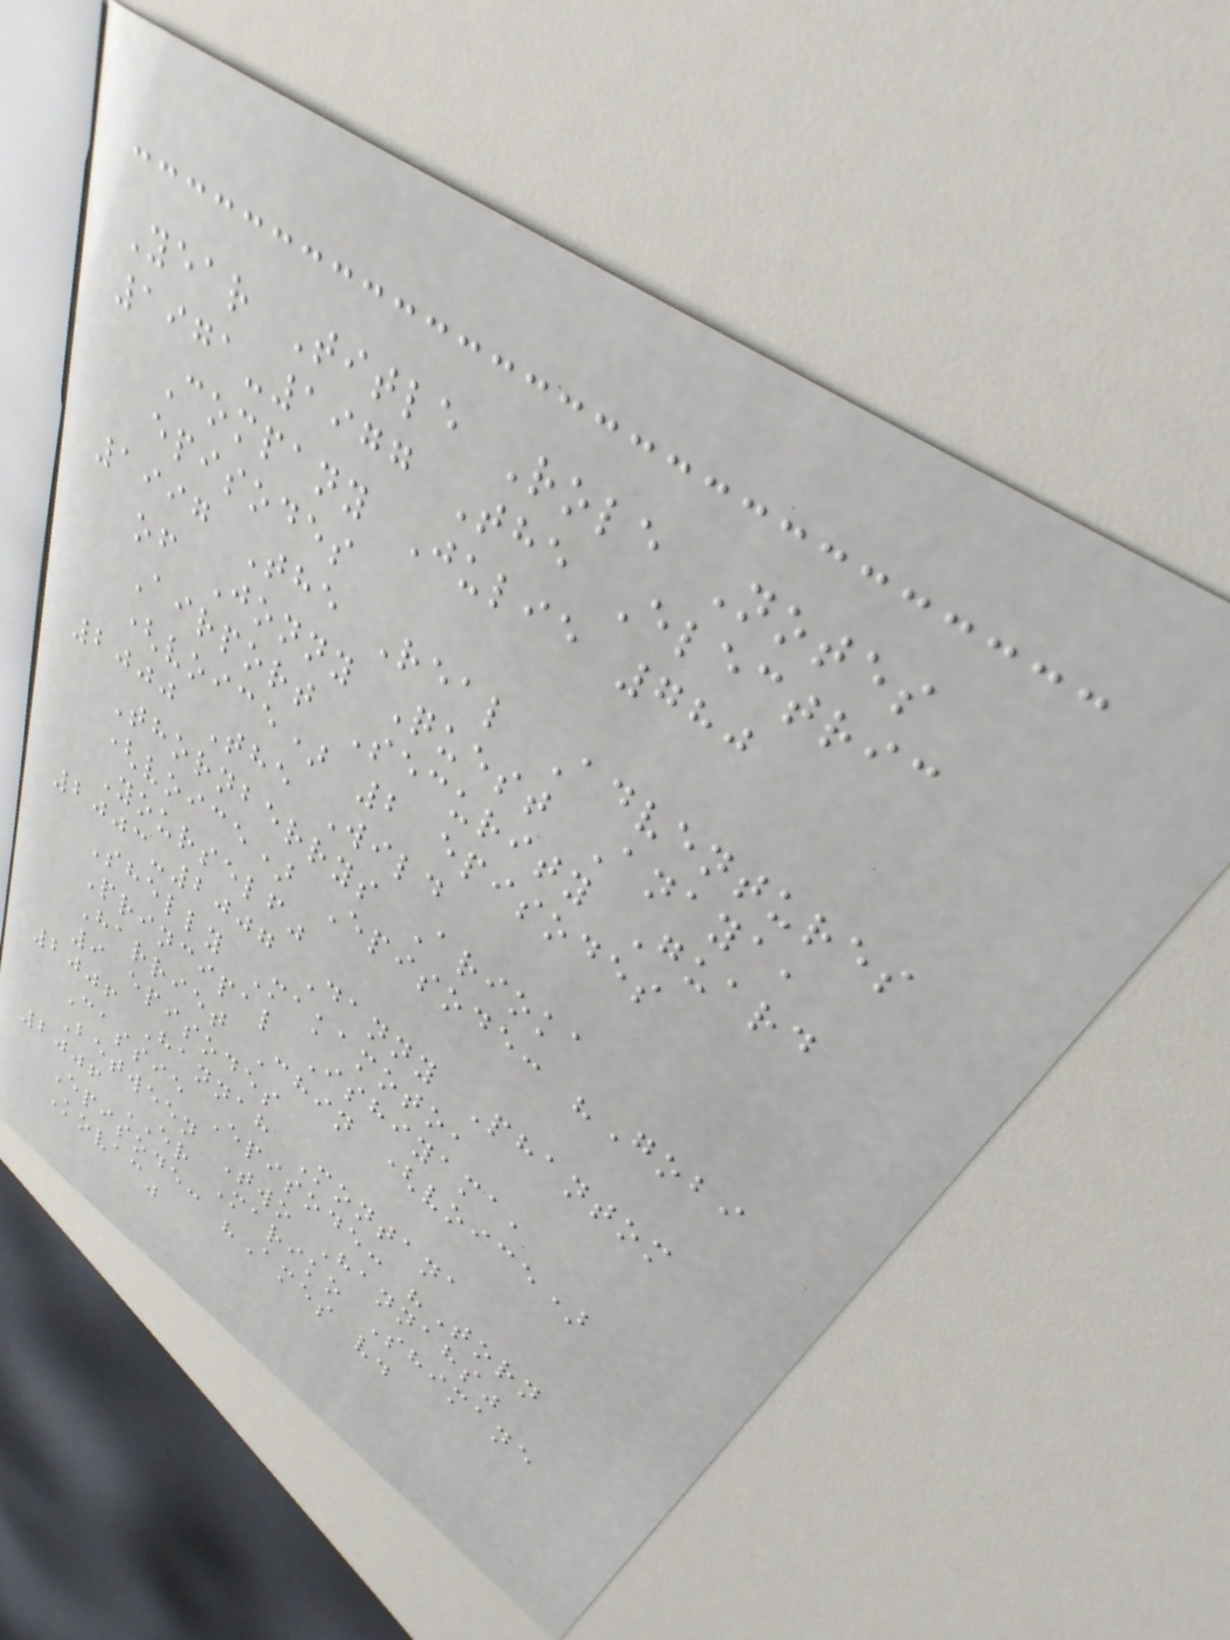Year Title Role Notes
1971-1977 The Electric
Company Julie 780
episodes
1997 The Real Adventures
of Jonny Quest Anaya,
Airport Security Guard
(voice) 2 episodes
2000 The Wild
Thornberrys Arioka
(voice) Episode: "Gobi
Yourself"
2003-2007 Danny Phantom
Shelly Makamoto,
Principal Ishiyama,
Harriet Chin (voice)
9 episodes
2006 Hannah Montana
Cassie Episode: "Torn
Between Two Hannahs"
2006 ER Mariko Shimane
Episode: "Ames v.
Kovac"
